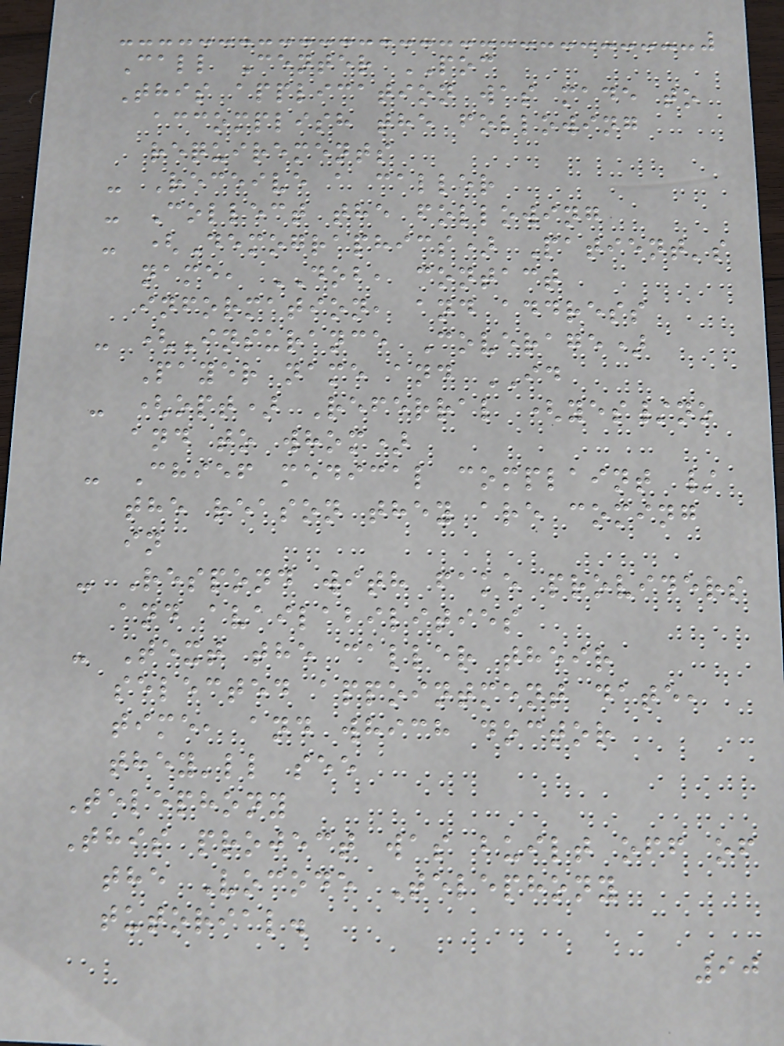Call Center POC
This application was made to
accomplish the following
requirements
- Receive a caller
- Collect the following
- (Demographics) Patient's
name, DOB, contact
information, and address
- (Insurance Coverage)
Payer name and ID
- (opt) Referral (yes/no
and to whom)
- Chief medical complaint /
the reason they are coming
in
- Respond with fake providers
and availabilities
- Text the caller their
selected appointment date,
time, and which doctor
they'll see
Telephony
This project was built off of
the Vocode Telephony
tutorial.
90
